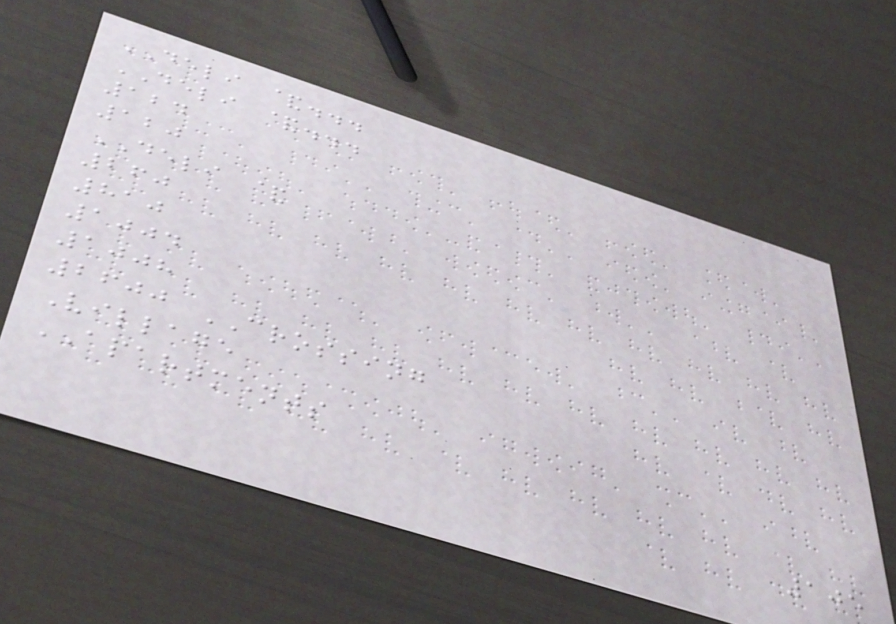DELI &...
DELI &...
124
120
DELI &
260
810
1004
1008
2600 CROSSING
Village
APARTMENTS
105
